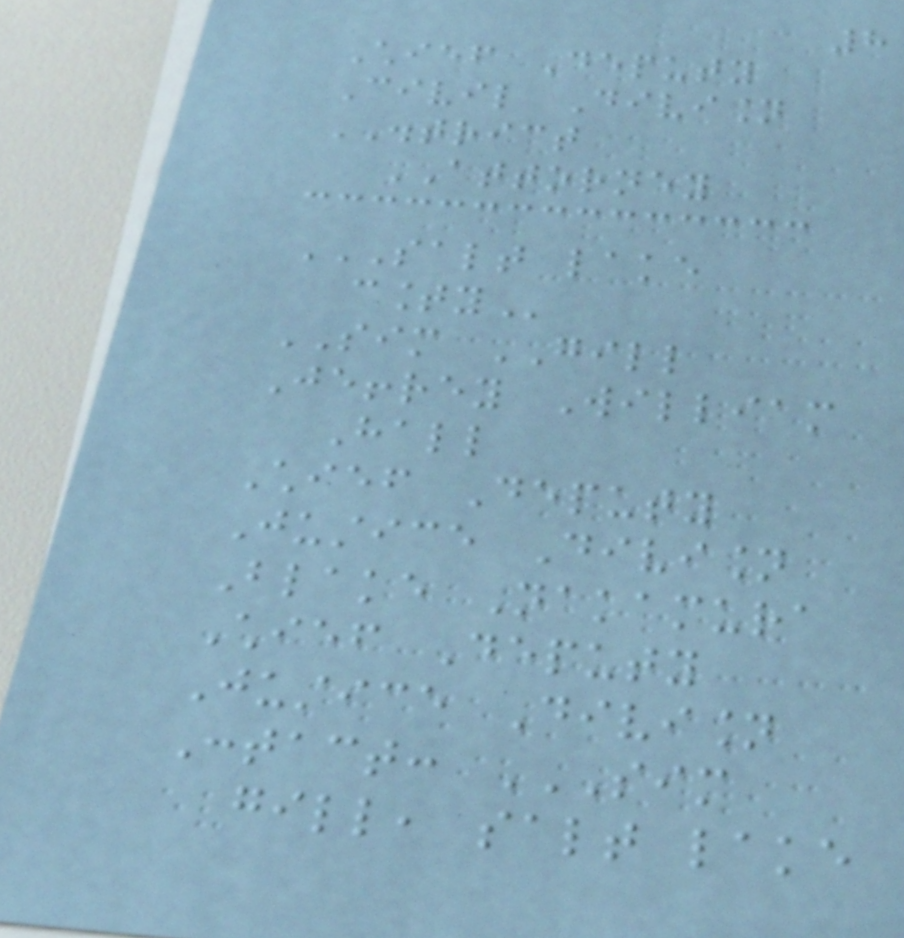8
Chief Deputy
Civil Division
DISTRICT
ATTORNEY
SALT LAKE
COUNTY
SIM GILL
Jeffrey William
Hall
Chief Deputy
Justice Division
Blake Nakamura
Chief Deputy
Justice Division
Contact: SIM
GILL, SALT LAKE
